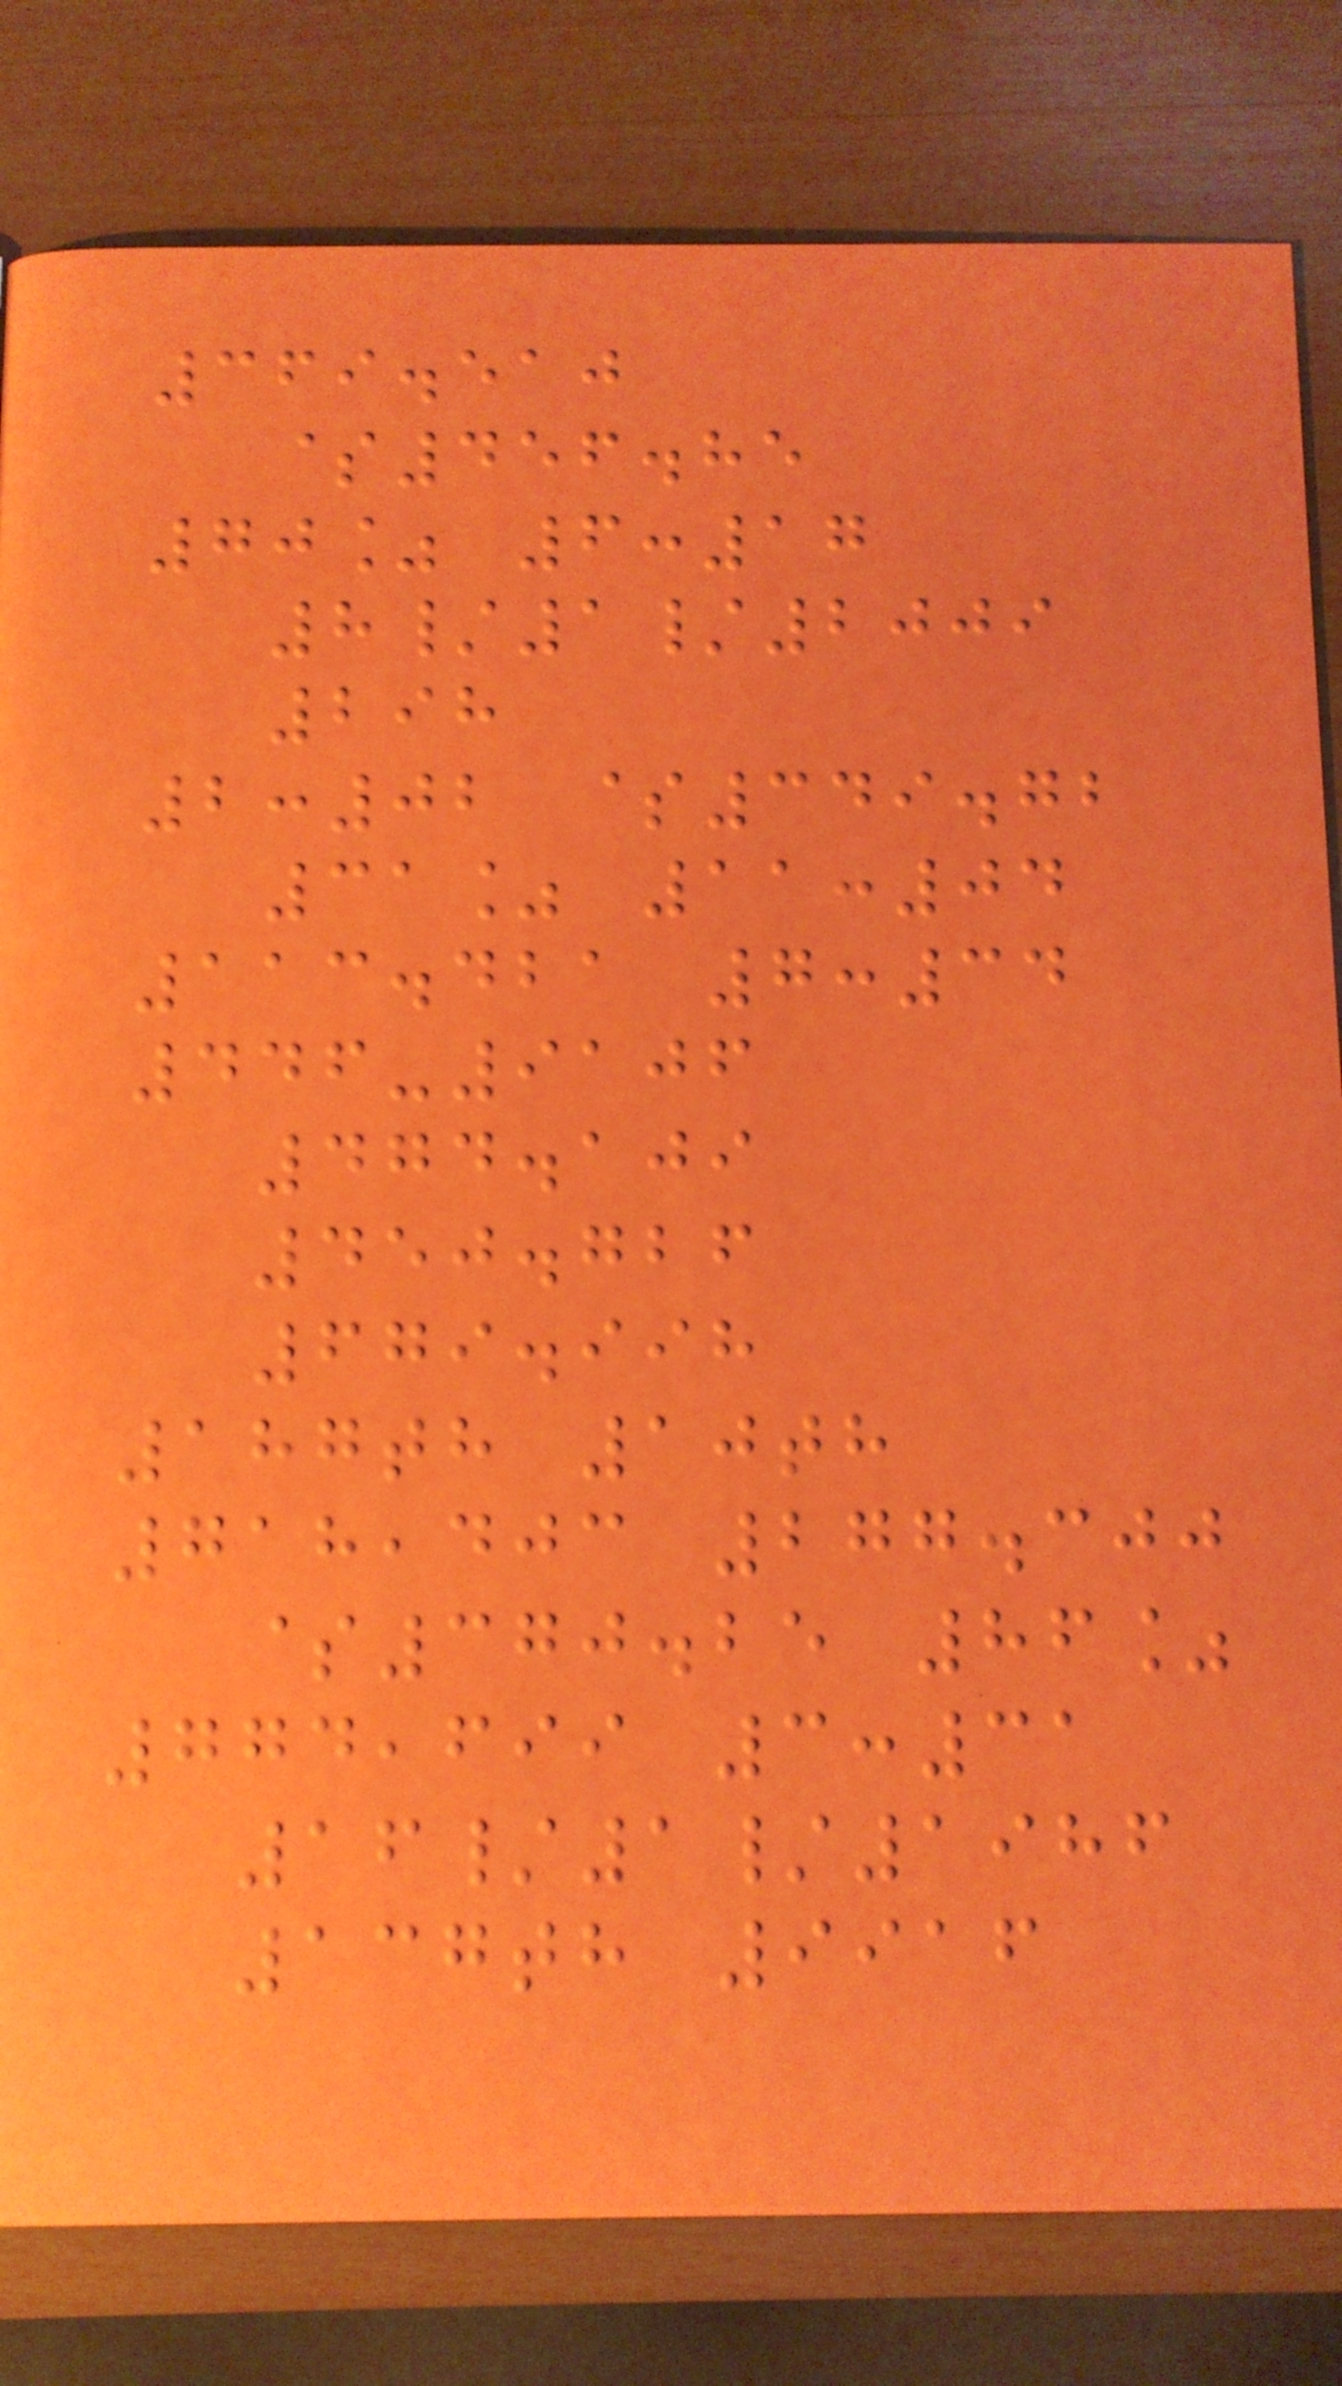369.510
$456.85
70% 6:17
8/1/2009
298
2:02 $349.72
31% 11:04
113.421 7:34
446-9106
474.109
450.726
679.998
187th 10th
718,403 277.300
$370.25 86%
774,699 3:31
16/1/1986
137th 9916
